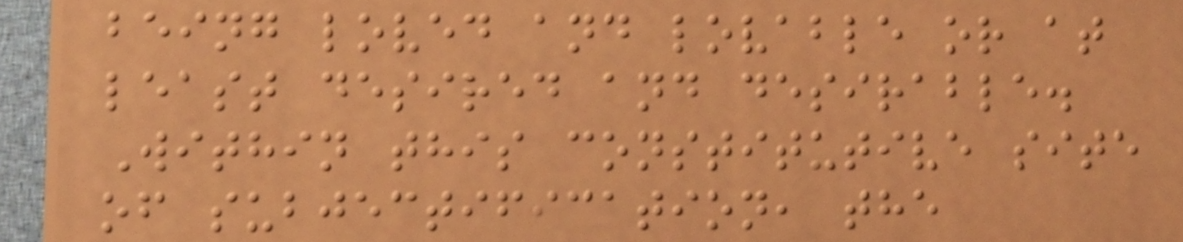being loved and lovable or at
least desired and desirable.
Within this constitutive site
of subjectification, the
